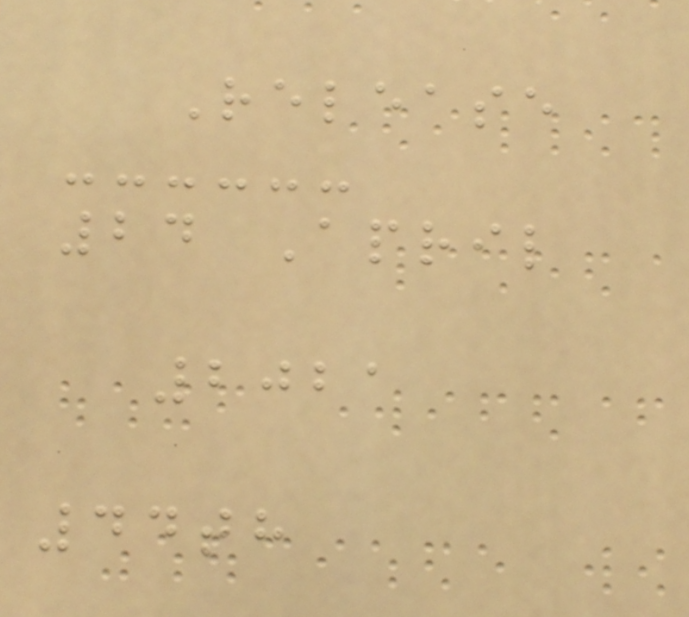Release
24 April
2021
44th
